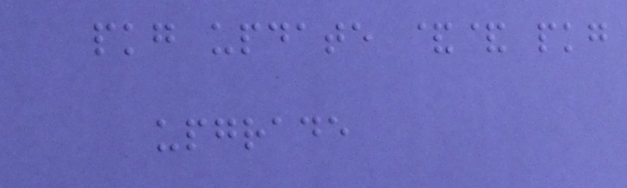pkg update && pkg
upgrade
